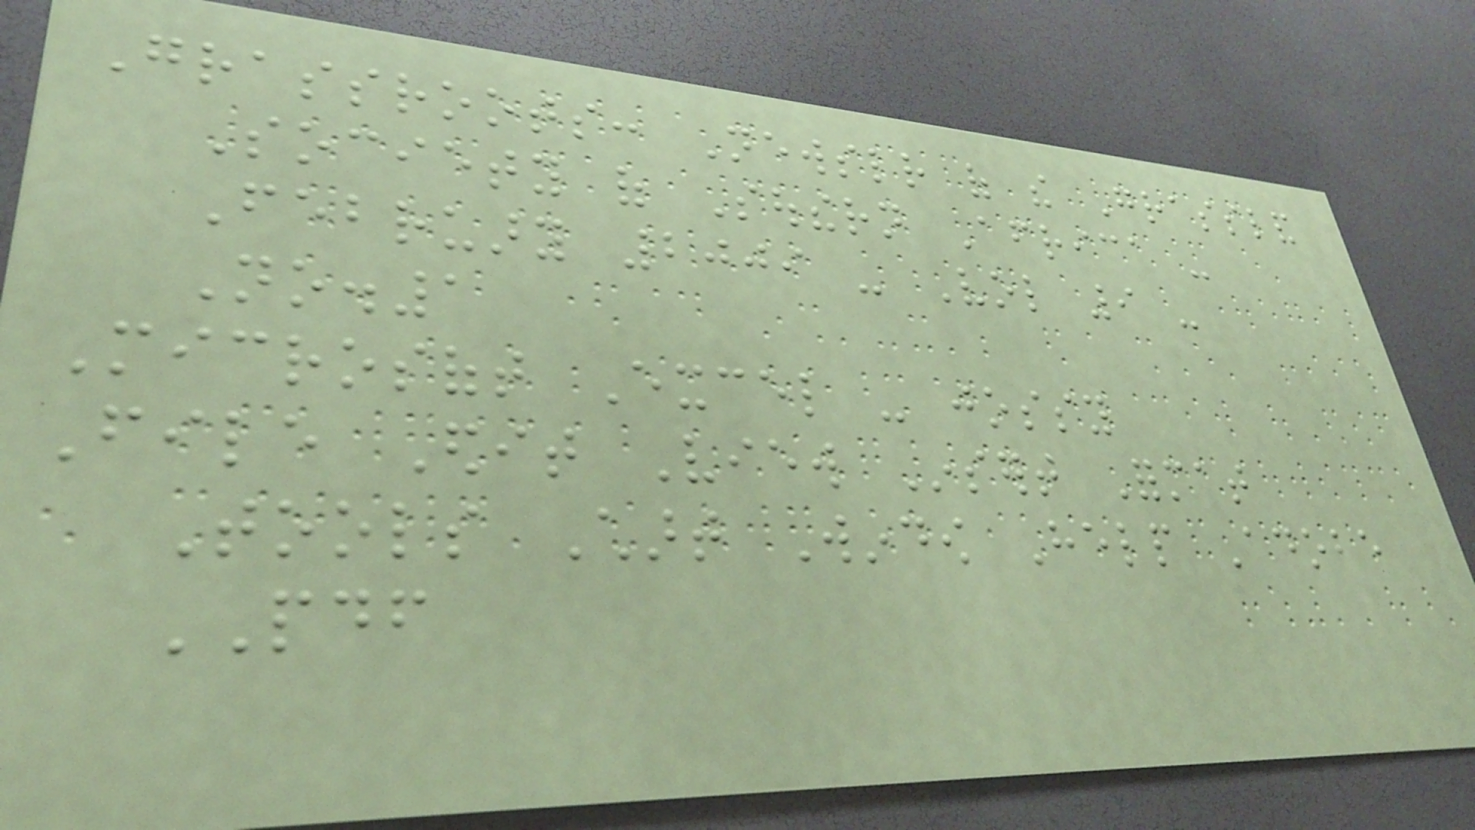Grassroots: Newsletter of the Grassland
Society of Southern Africa -
February 2009 - Vol 9 -
No.1
Microsoft Excel - jossy
File Edit View Insert Format
Tools Chart Window Help Adobe
PDF
